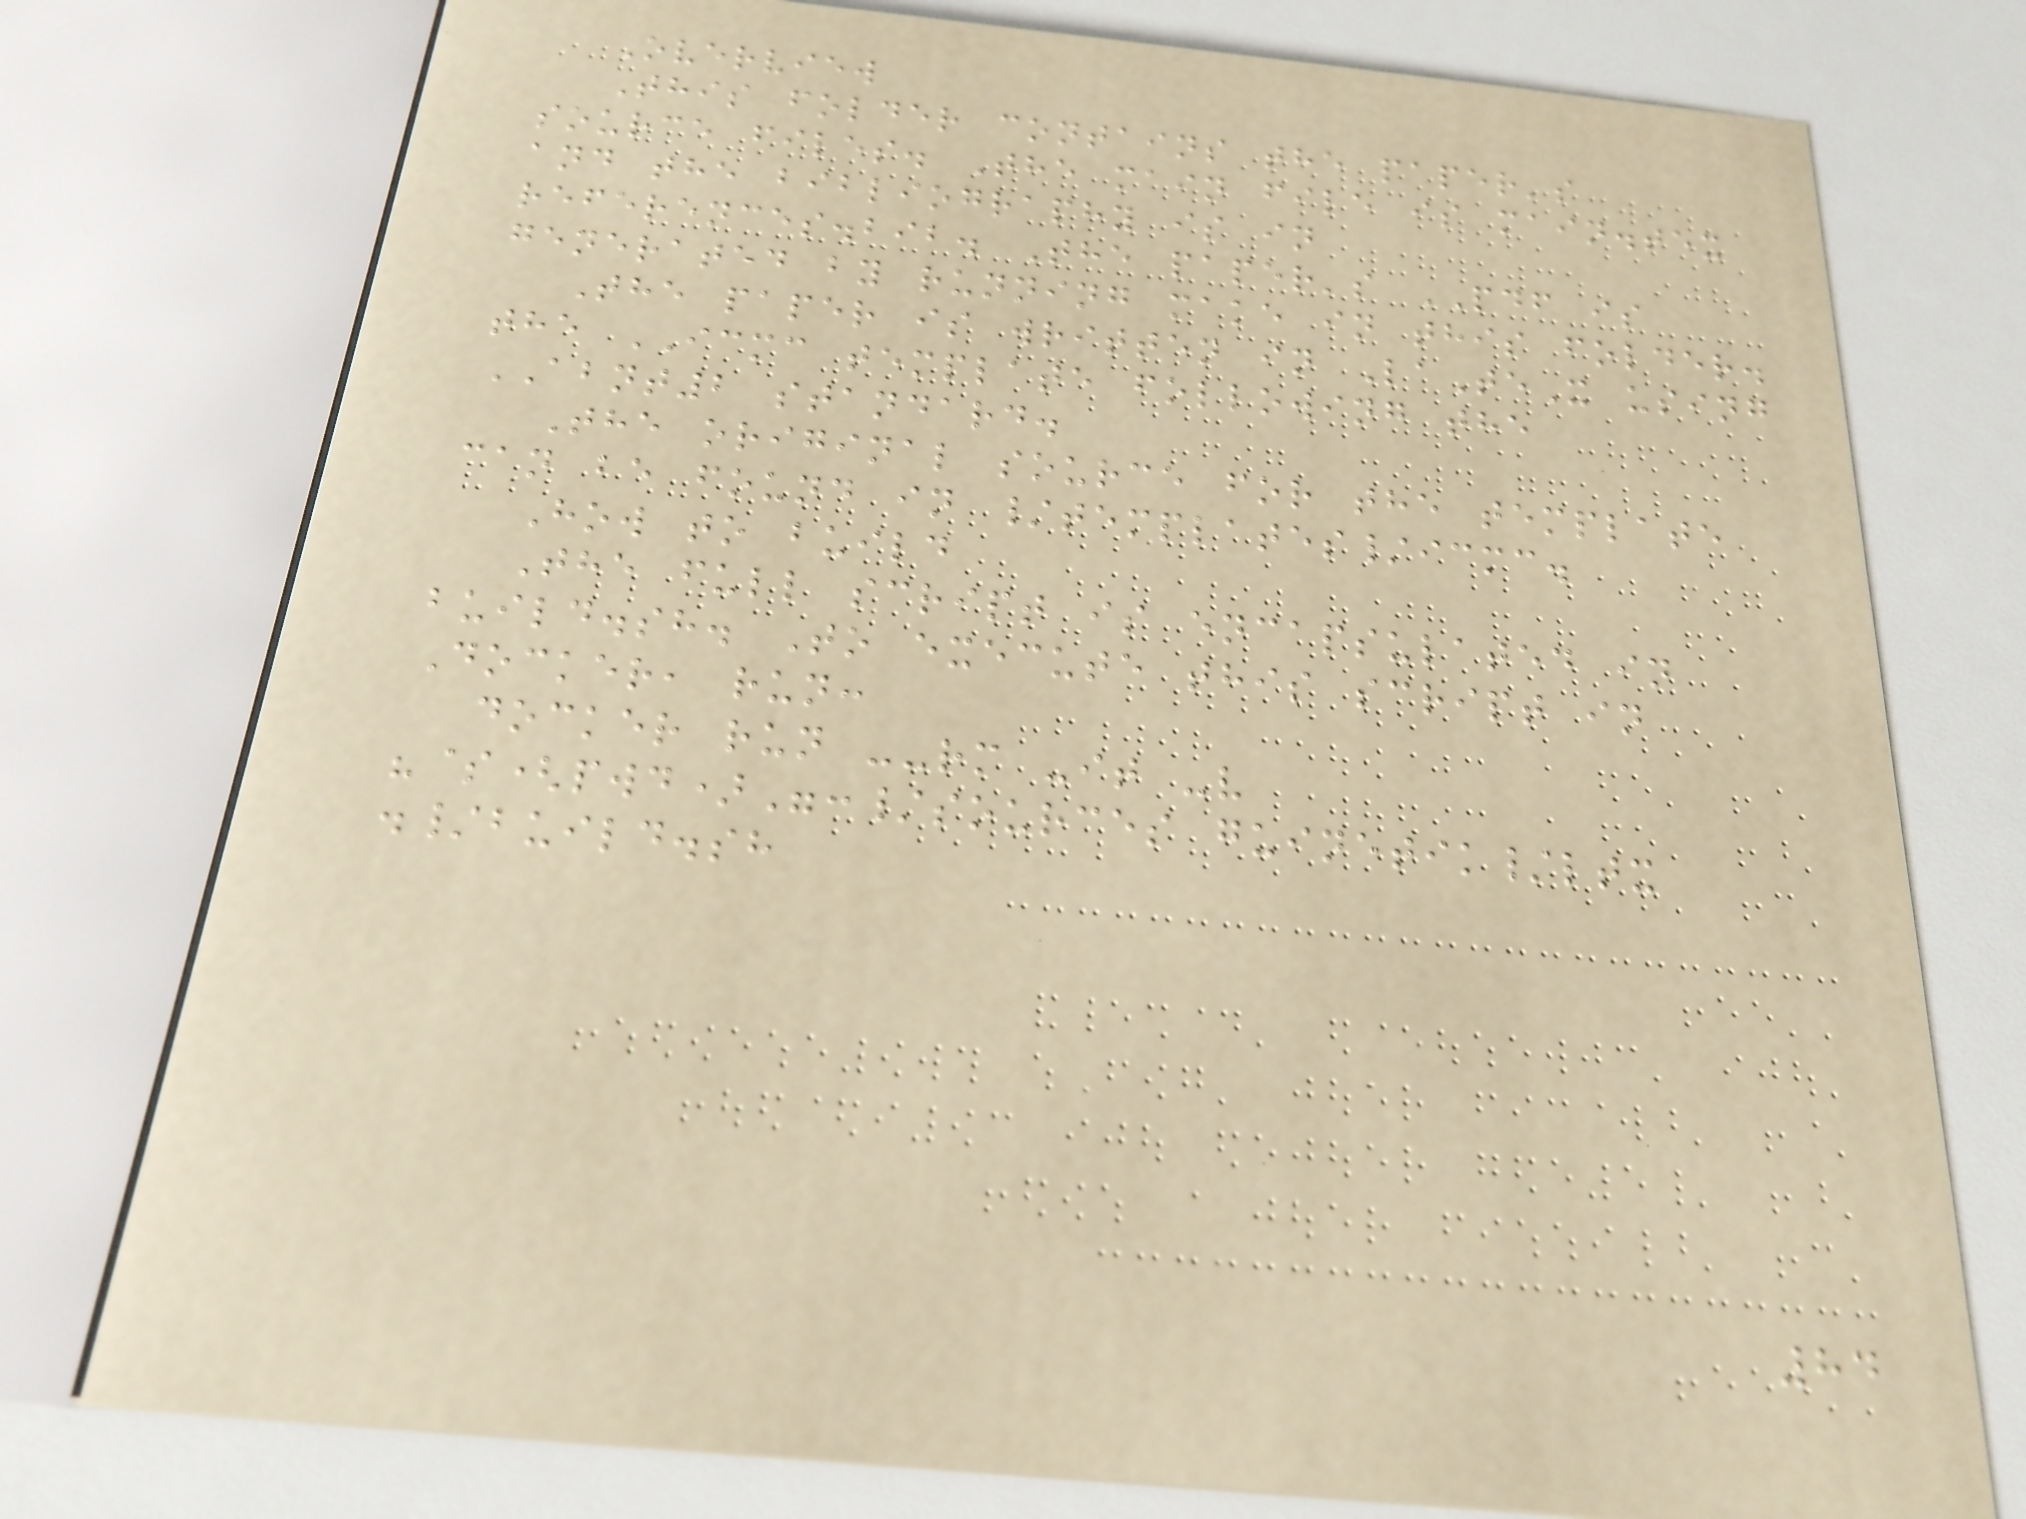Overview
This folder contains the paper's
source files. The main file is main.tex
and the bibliography is in
references.bib. The paper's PDF is
generated by running make in this folder.
The paper is written in LaTeX using
the ICMC template following the
ABNT2 standard.
The original source for the template
can be found in /templates/icmc.
How to build
The full script is encapsulated in
build.sh. To execute this script in
Docker, run:
docker run --rm -it -v
"$(pwd)":/sources guinetik/ltx
./build.sh
84
